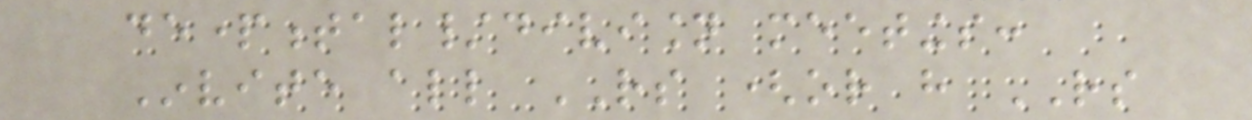departmental/division meetings:
Invite all RS (or have RS
